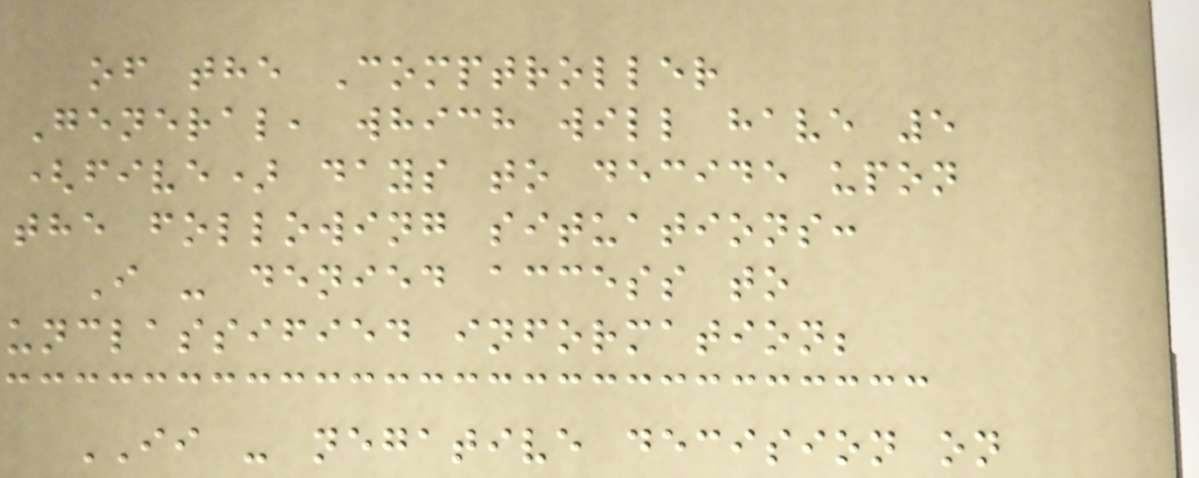of the Comptroller
General, which will have 5
(five) days to decide upon
the following situations:
I - denied access to
unclassified information;
II - negative decision on
